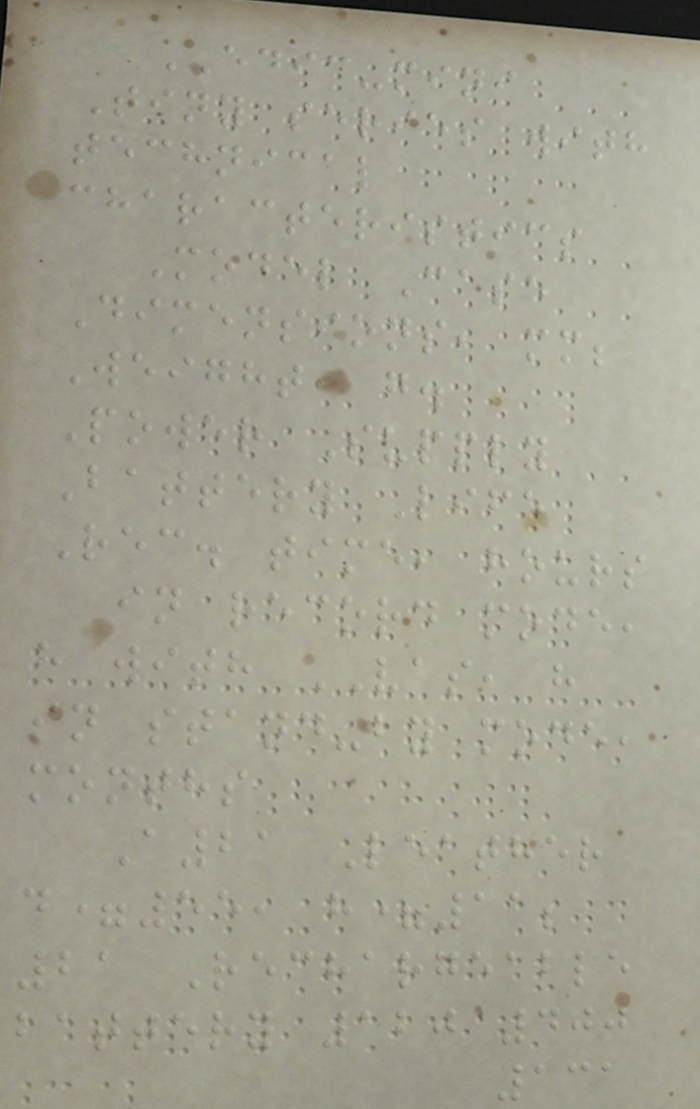EDIC-mini
Tiny series with
technical
characteristics
Model Case
Dimensions, mm;
Weight, g.
Power Supply
Battery Life
Rec. time, hours
in record mode,
h with VAS, h
in stand-by mode,
months
A21 Leather
d=55, h=11;
21 Rechargeable
battery 120 400
131
